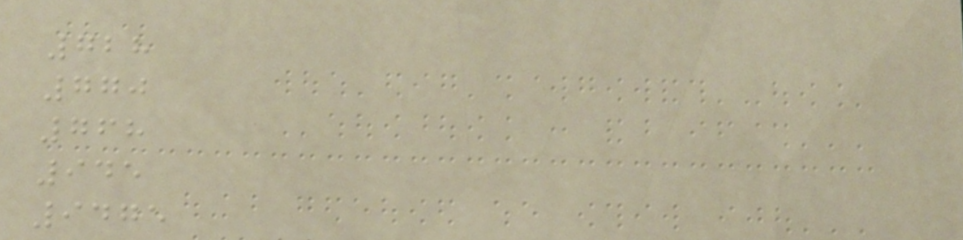728
770
768
945
9475
